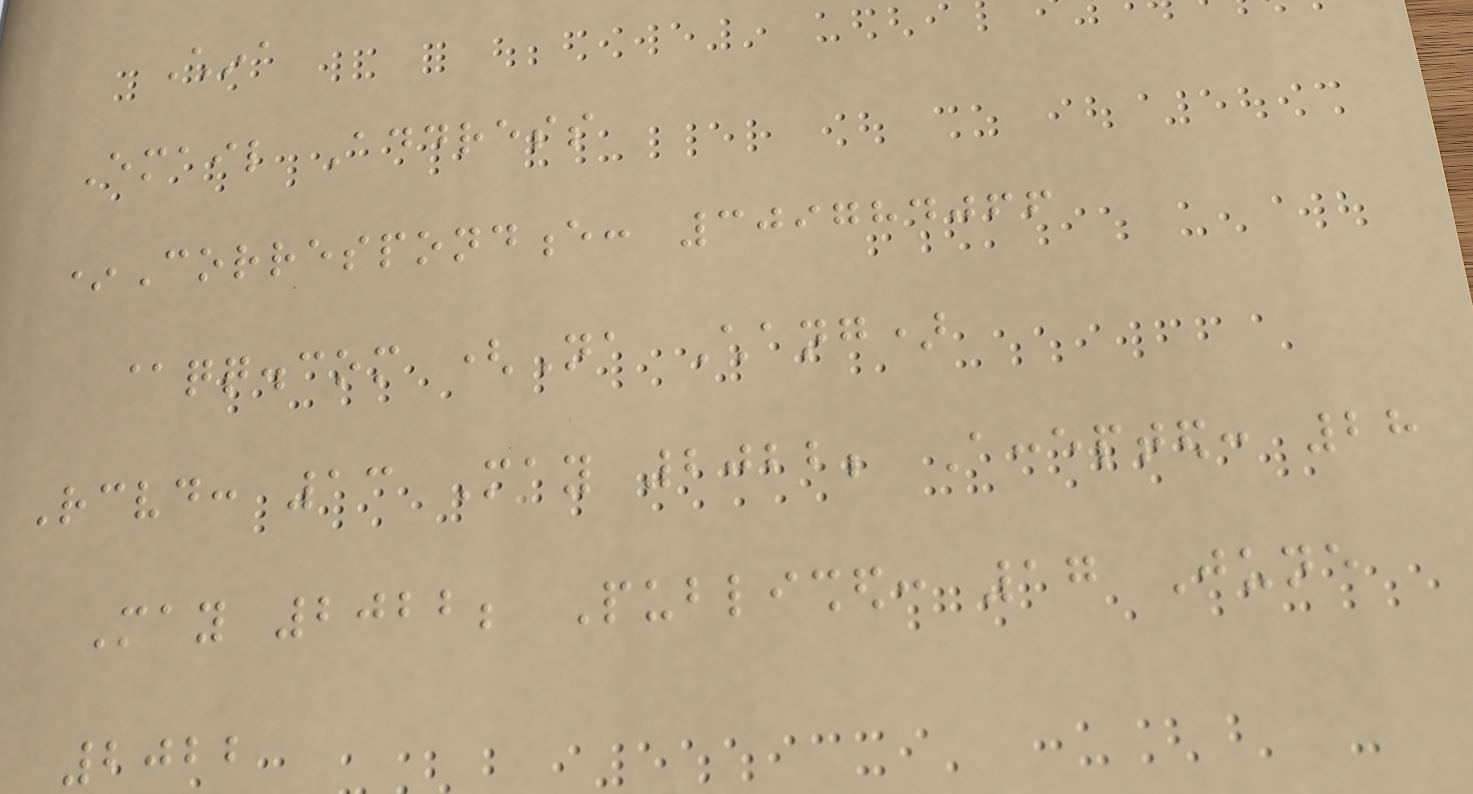China
Email Address
*Correspondence: 309784066
@qq.com (Na Chang)
Received: 13 May 2022; Accepted: 28
May 2022; Published: 17 June
2022
